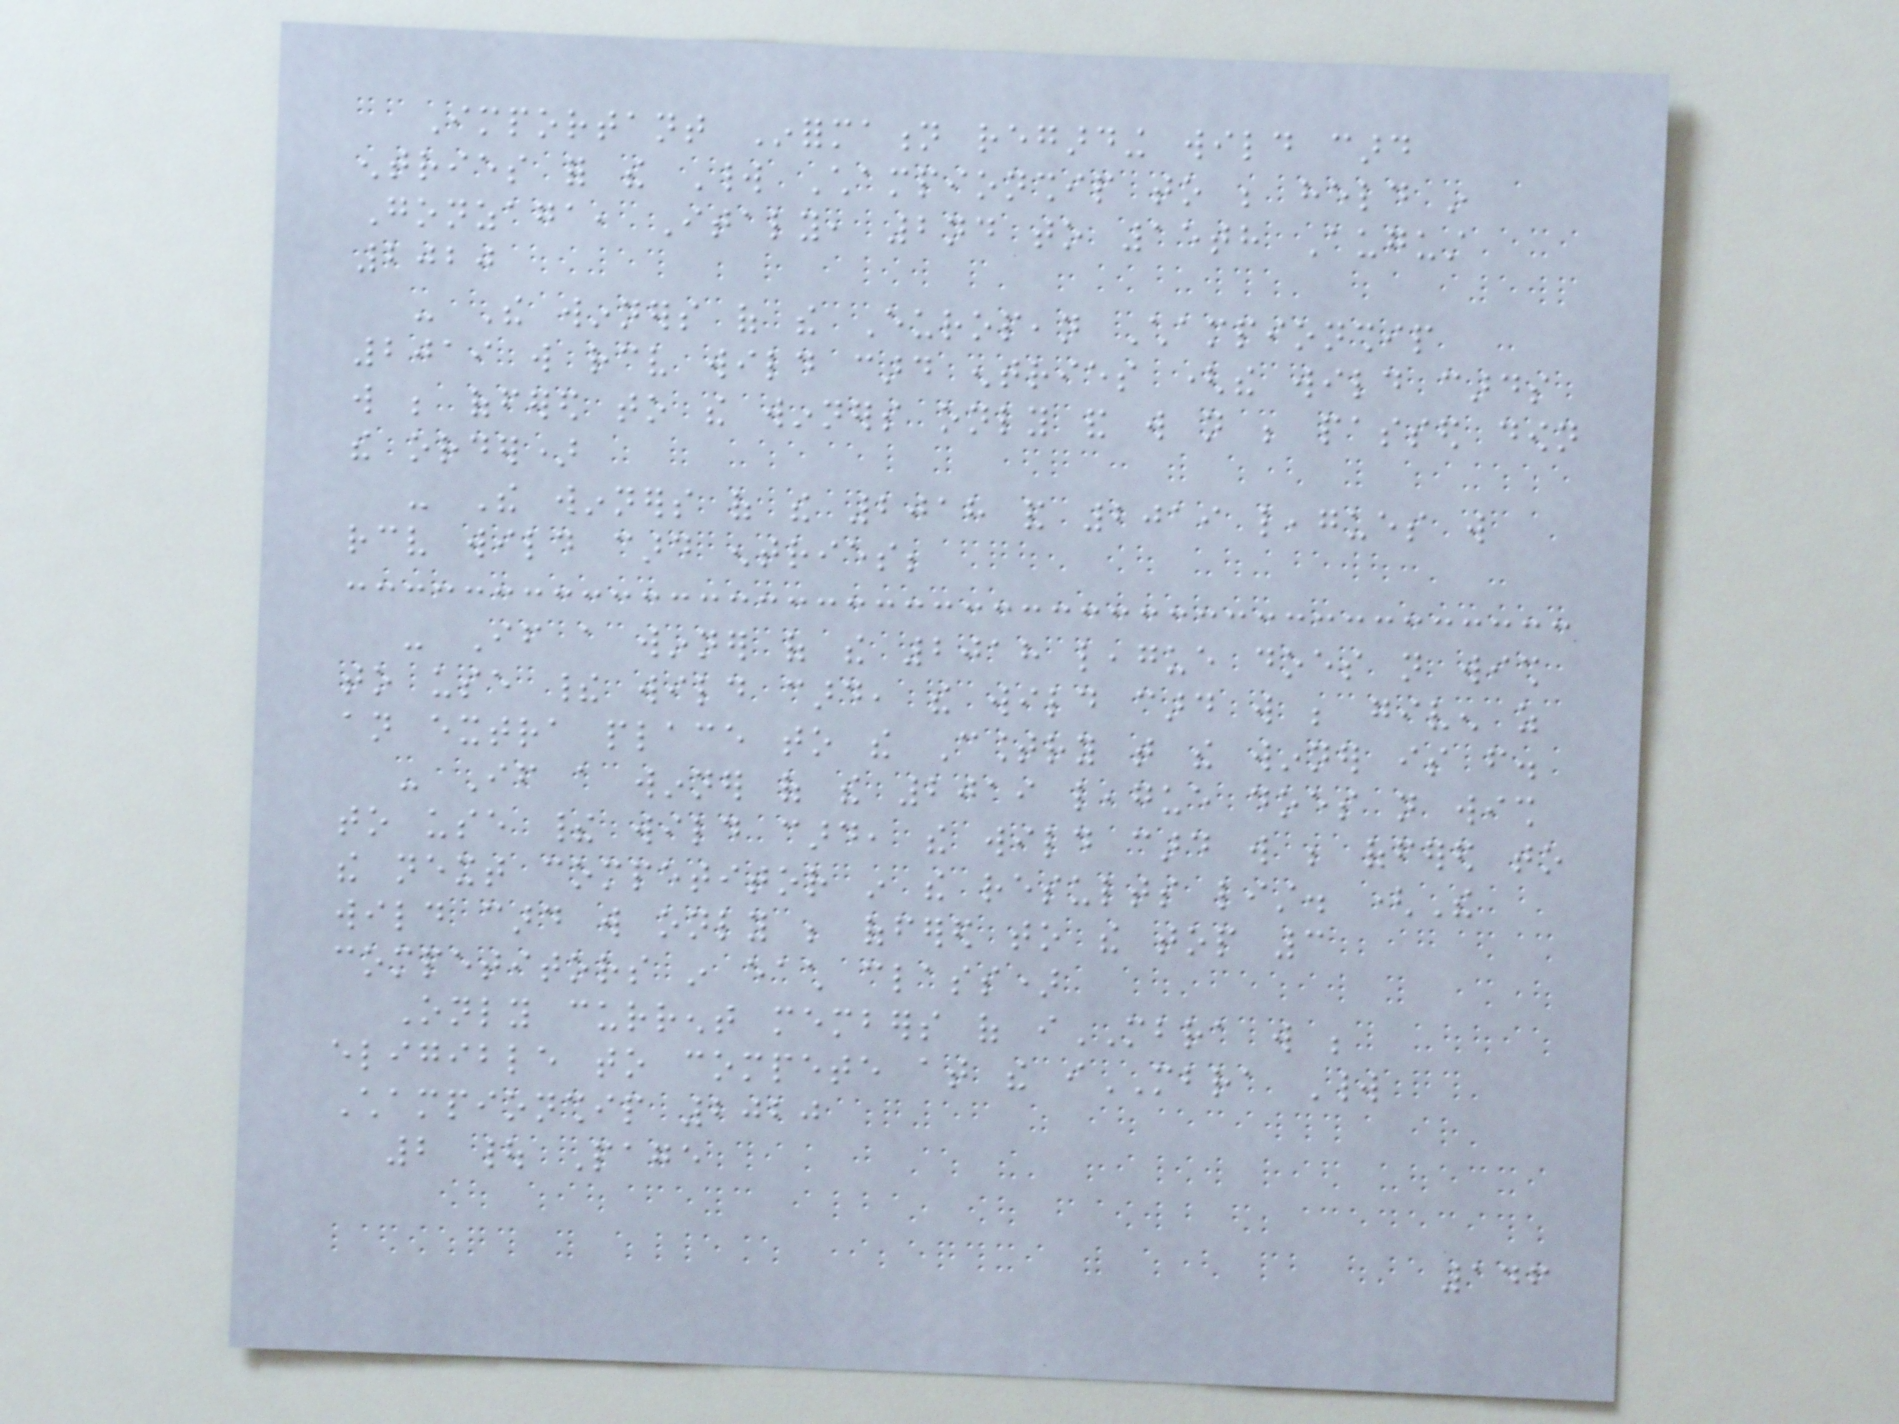Important Information regarding wild card
entries for the World Championship to be held in
Gonzaga, Italy, 2nd to 15th August
2020
- The winners of the European Championship
2019 will receive wild card entries (the wild cards
will be offered to the winners only and will not be passed down
the order)
- The winners of the 2018 and 2019 leagues will
receive wild card entries;
- If a winner of the 2018 league does not wish
to use their wild card, the wild card will be given as
an extra place to the Country that the winner is from.
- If a winner of the 2019 league does not wish
to use their wild card, the wild card will be offered to
the next competitor in the results list. (The
wild card will only be offered to the top 3
competitors in each class)
Only current members of iMBRA will be
eligible to compete at the iMBRA World
Championship 2020
2 | Page
146
